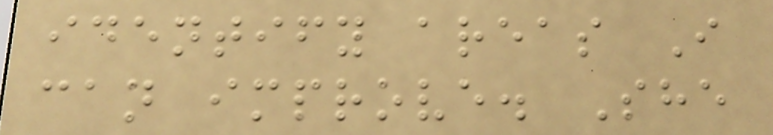identify areas I
can improve. She
